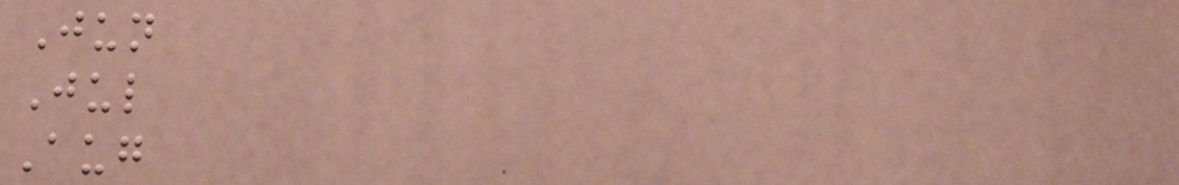Jun
Jul
Aug
